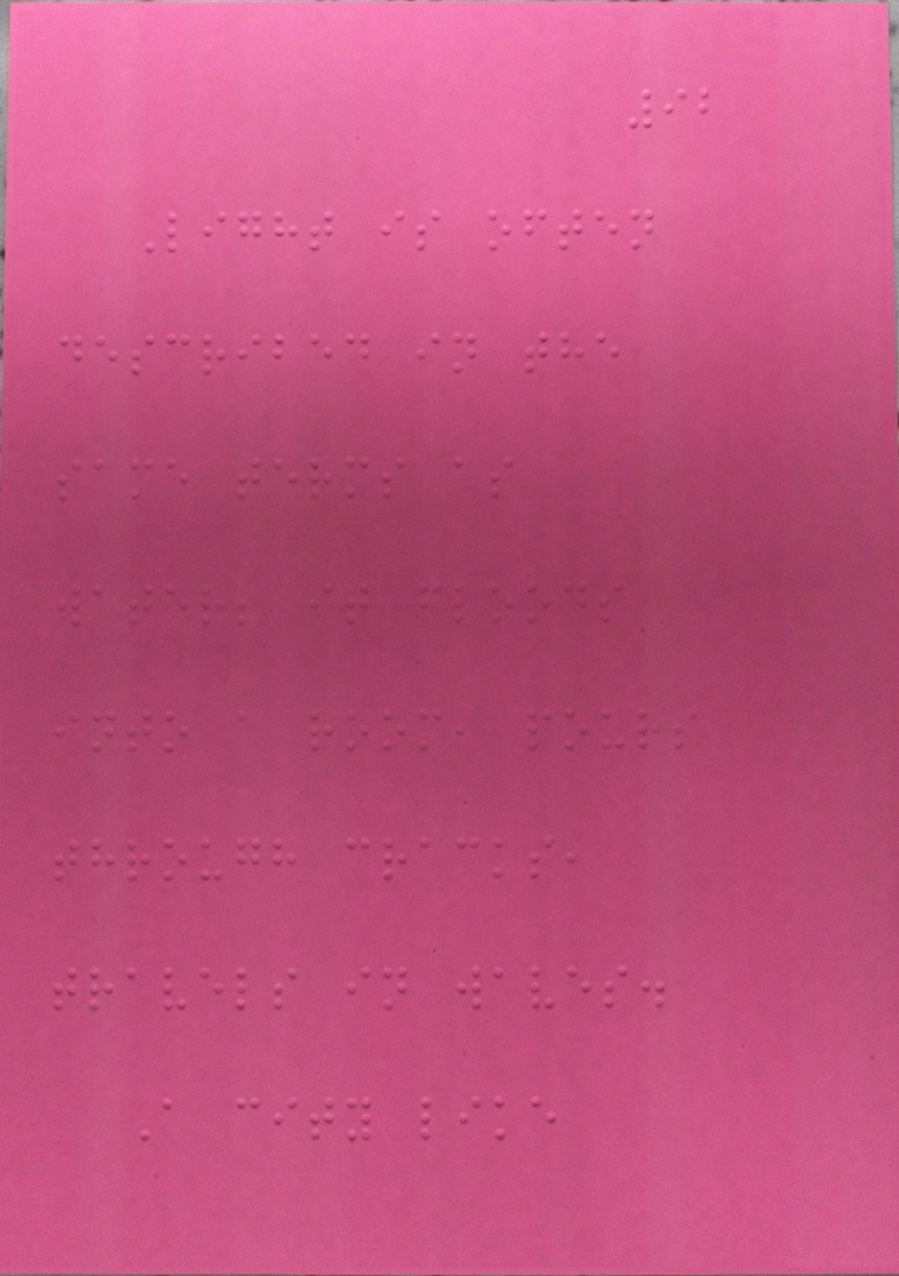92
Light is often
described in the
same terms as
water; it floods
into a room, pours
through cracks,
travels in waves.
A city like
